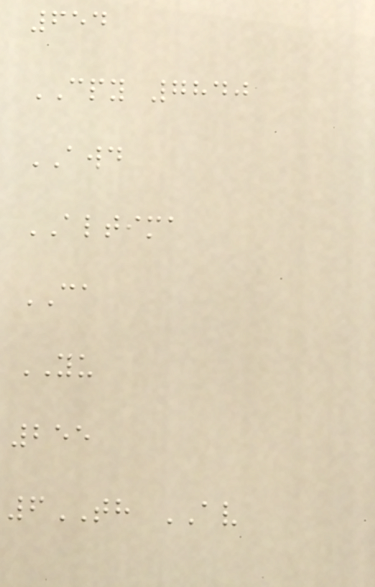654
CPY 7840
AWD
ALTIMA
CA
YU
255
6TH AV
